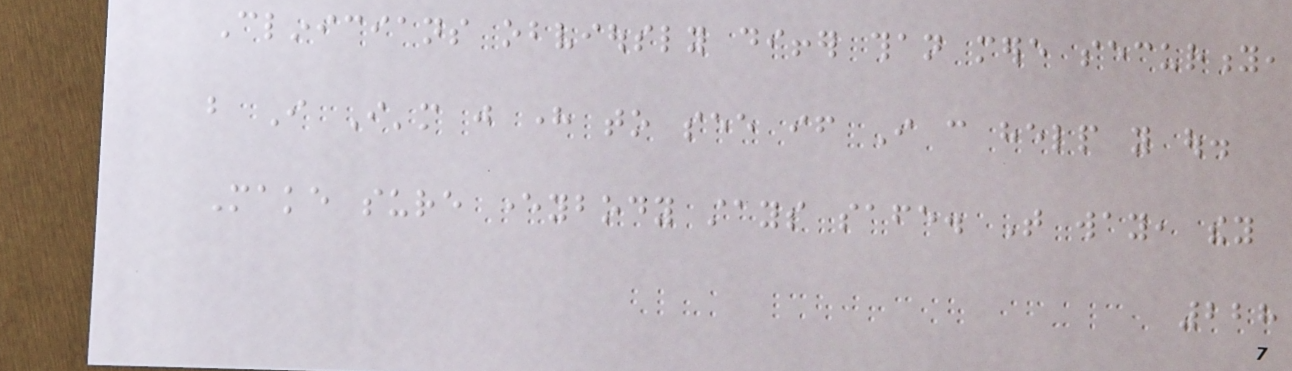Clinicians obviously differ than mere security,
but I I'm just here to see if I can help you out.
Make sure everybody stays safe. That way, they
228
